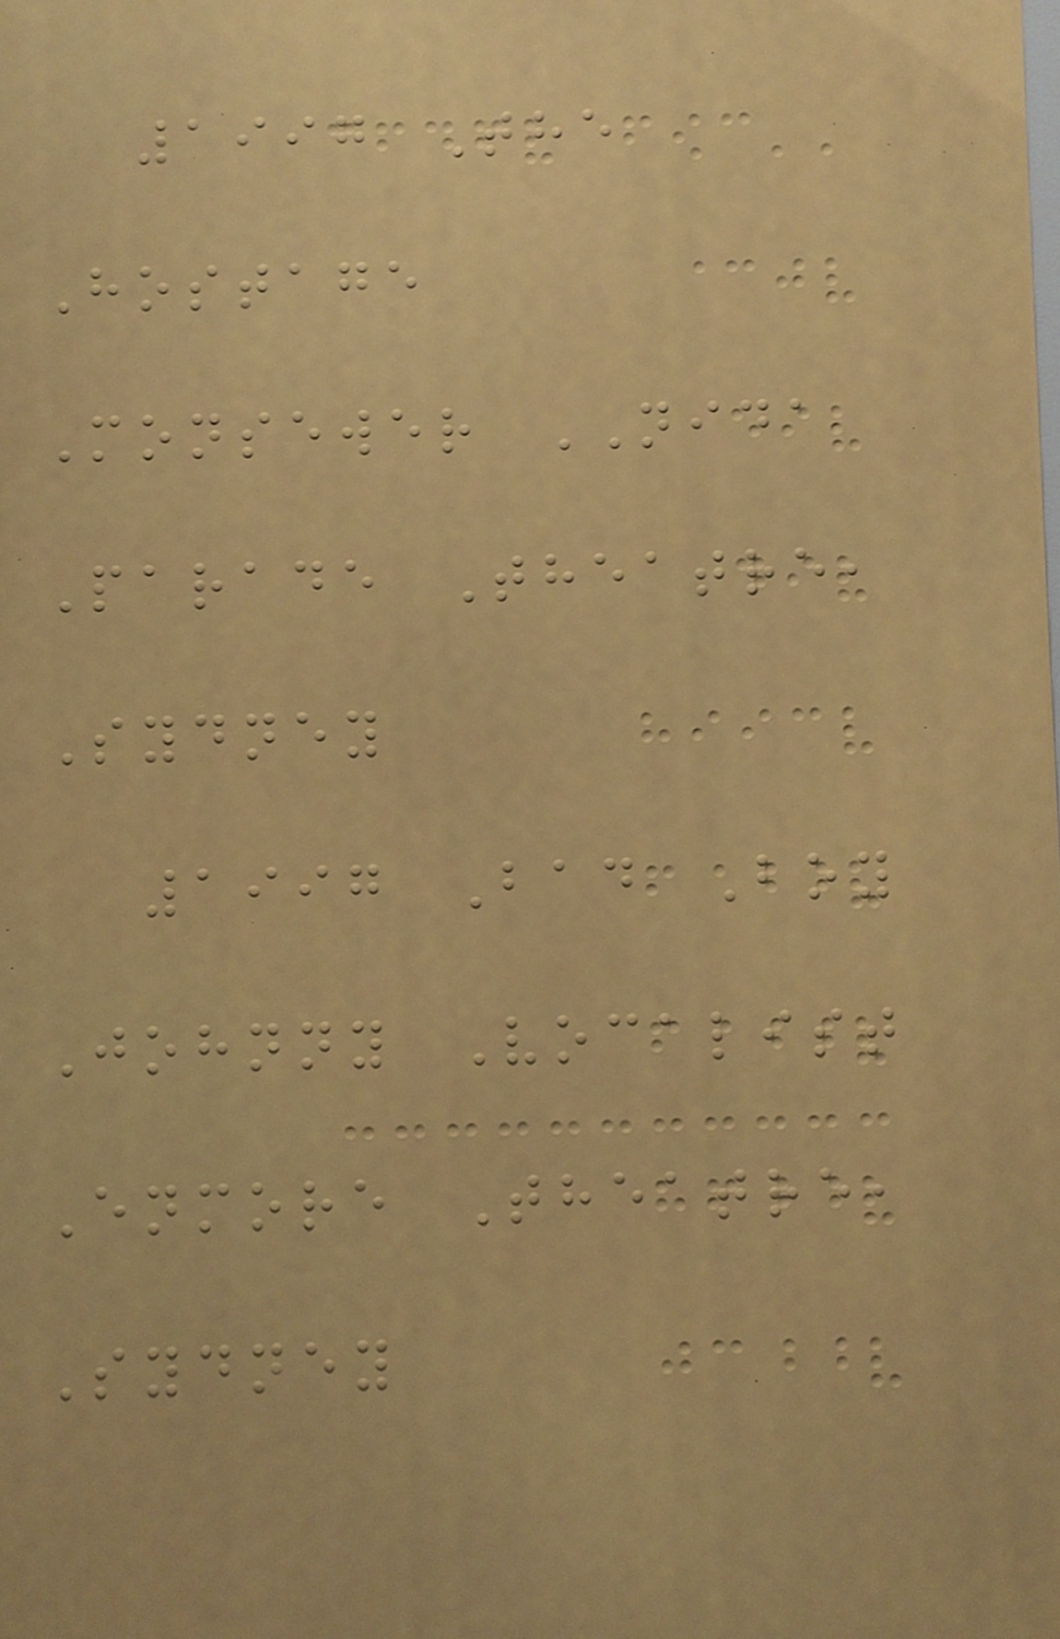1997 The
Hostage
Monsewer NIDA
Parade Theatre,
Sydney
1997 Bad Boy
Johnny Vocalist
Enmore Theatre,
Sydney
